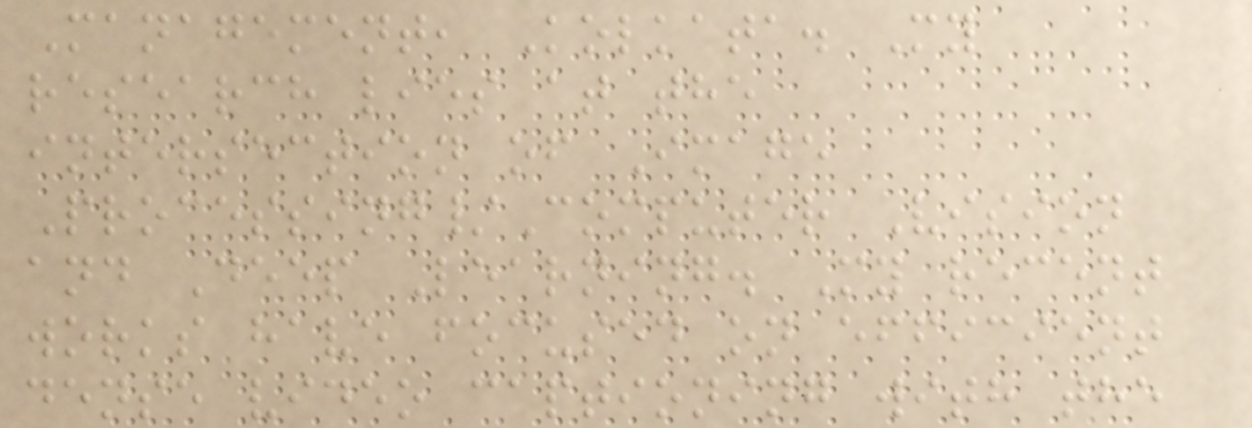Management, Kolkata. My
research lies at the
intersection of Image
Processing/Computer Vision
and Deep Learning. My recent
works have focused on efficient
dense video captioning with the
